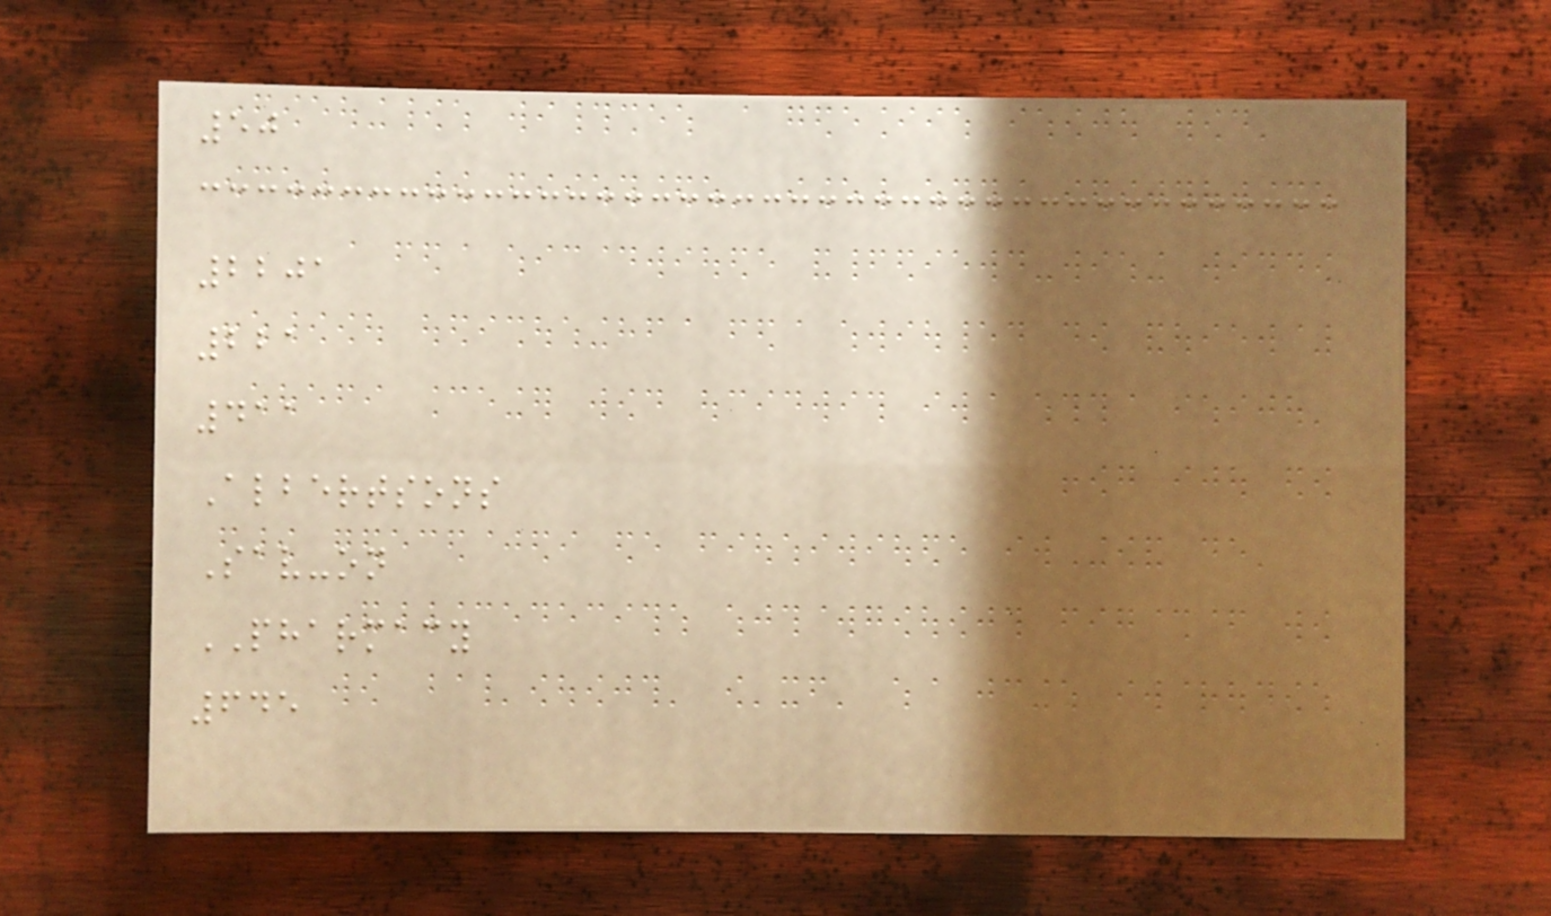50
2201
221
411
Albertsons
Sav-on
PHARMACY
645
